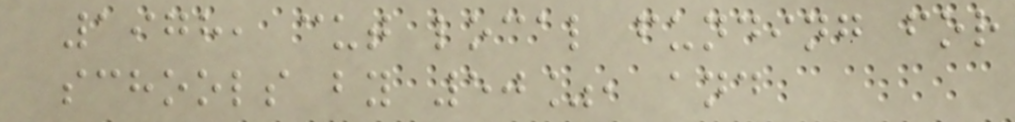1978, cut local funding for
schools by 50%, and
